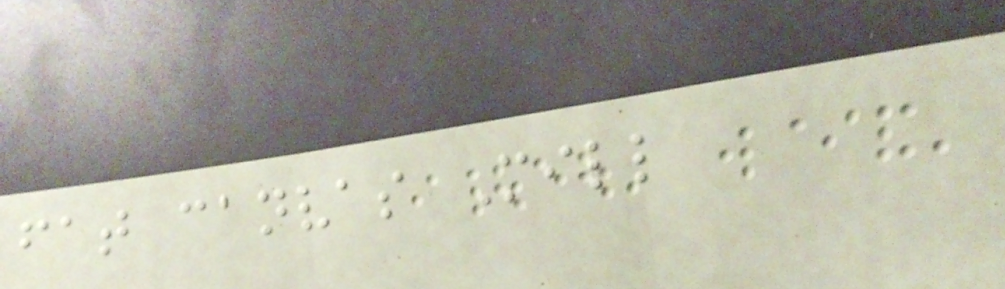fat canvas Mill
